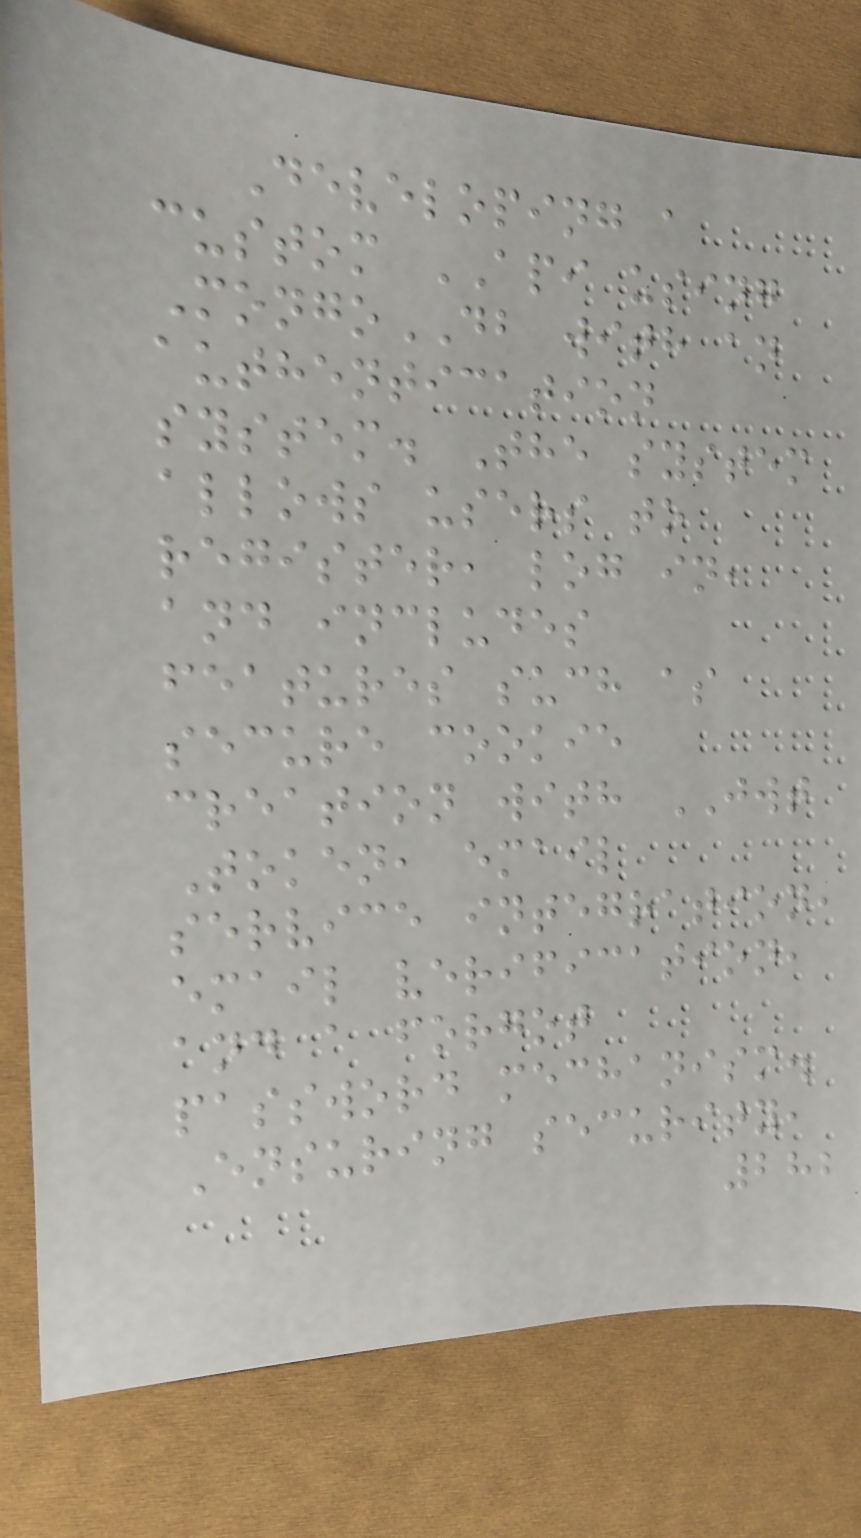Developing a
custom API using
MongoDB with an
authentication
system. The system
allows users to
register, log in,
and includes
features such as
secure cookie
creation with JWT
Token, email
service integration,
email verification,
and a forgot
password mechanism.
Ensuring security,
282
